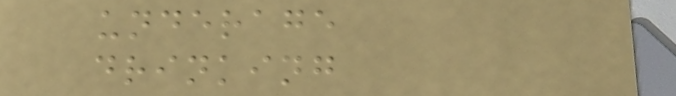underage
drinking
